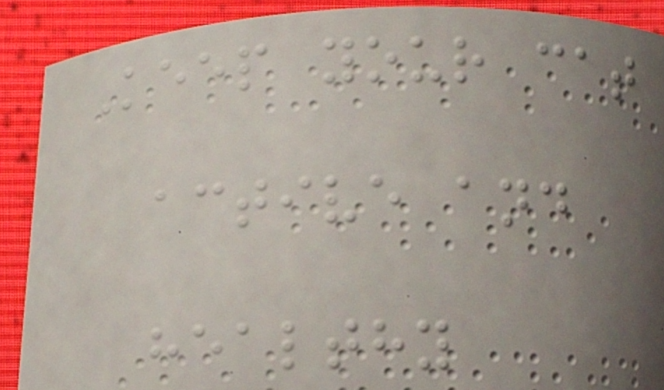Keep your cat
active and
healthy
